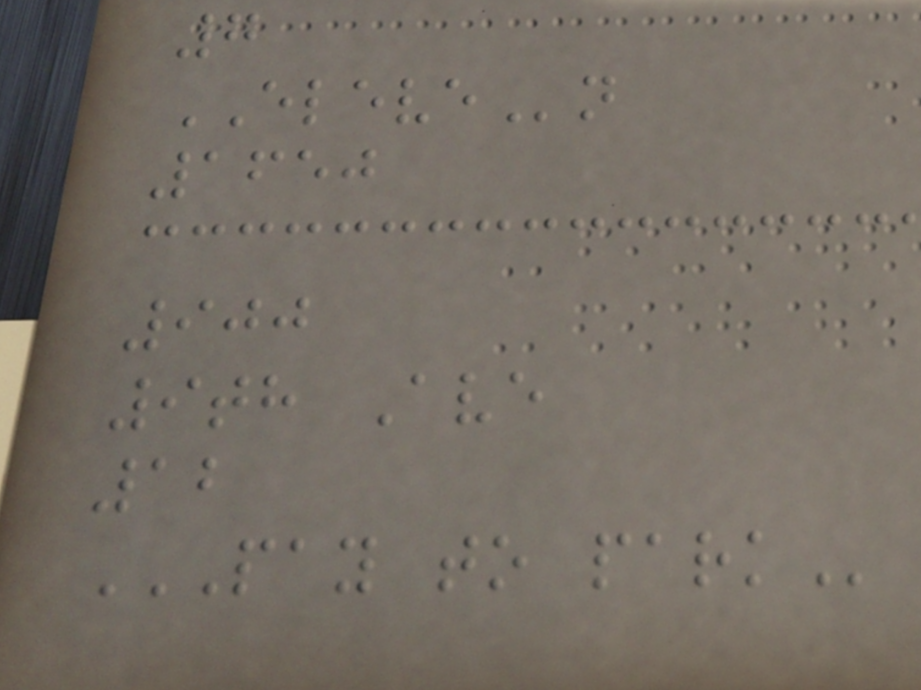7
ELEVEn
1650
900
9th Ave
12
PAY TO PARK
